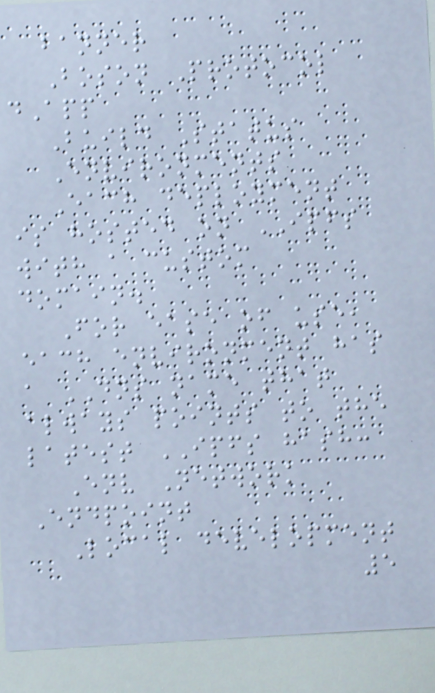banner
Boson Protocol
dApp
Build Status
Environments
Each deployment
is hosted on IPFS
with a custom
domain.
For ease of use,
each environment has
a DNS name that
always points to the
latest IPFS hash:
Env Network
Endpoint
Local development
5
